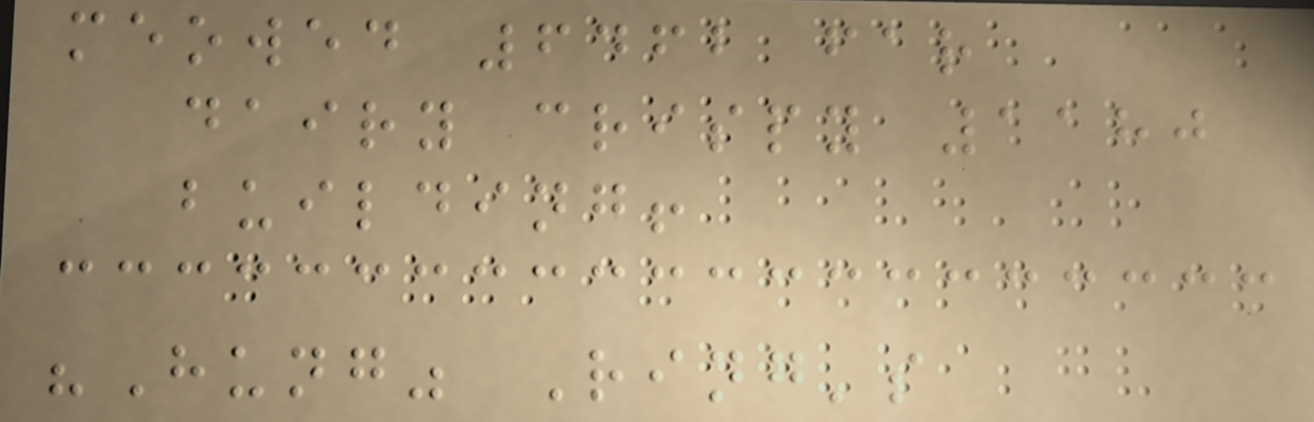meowed 6462 far
dairy crispy 1180
building!
"Hung" Ring's
